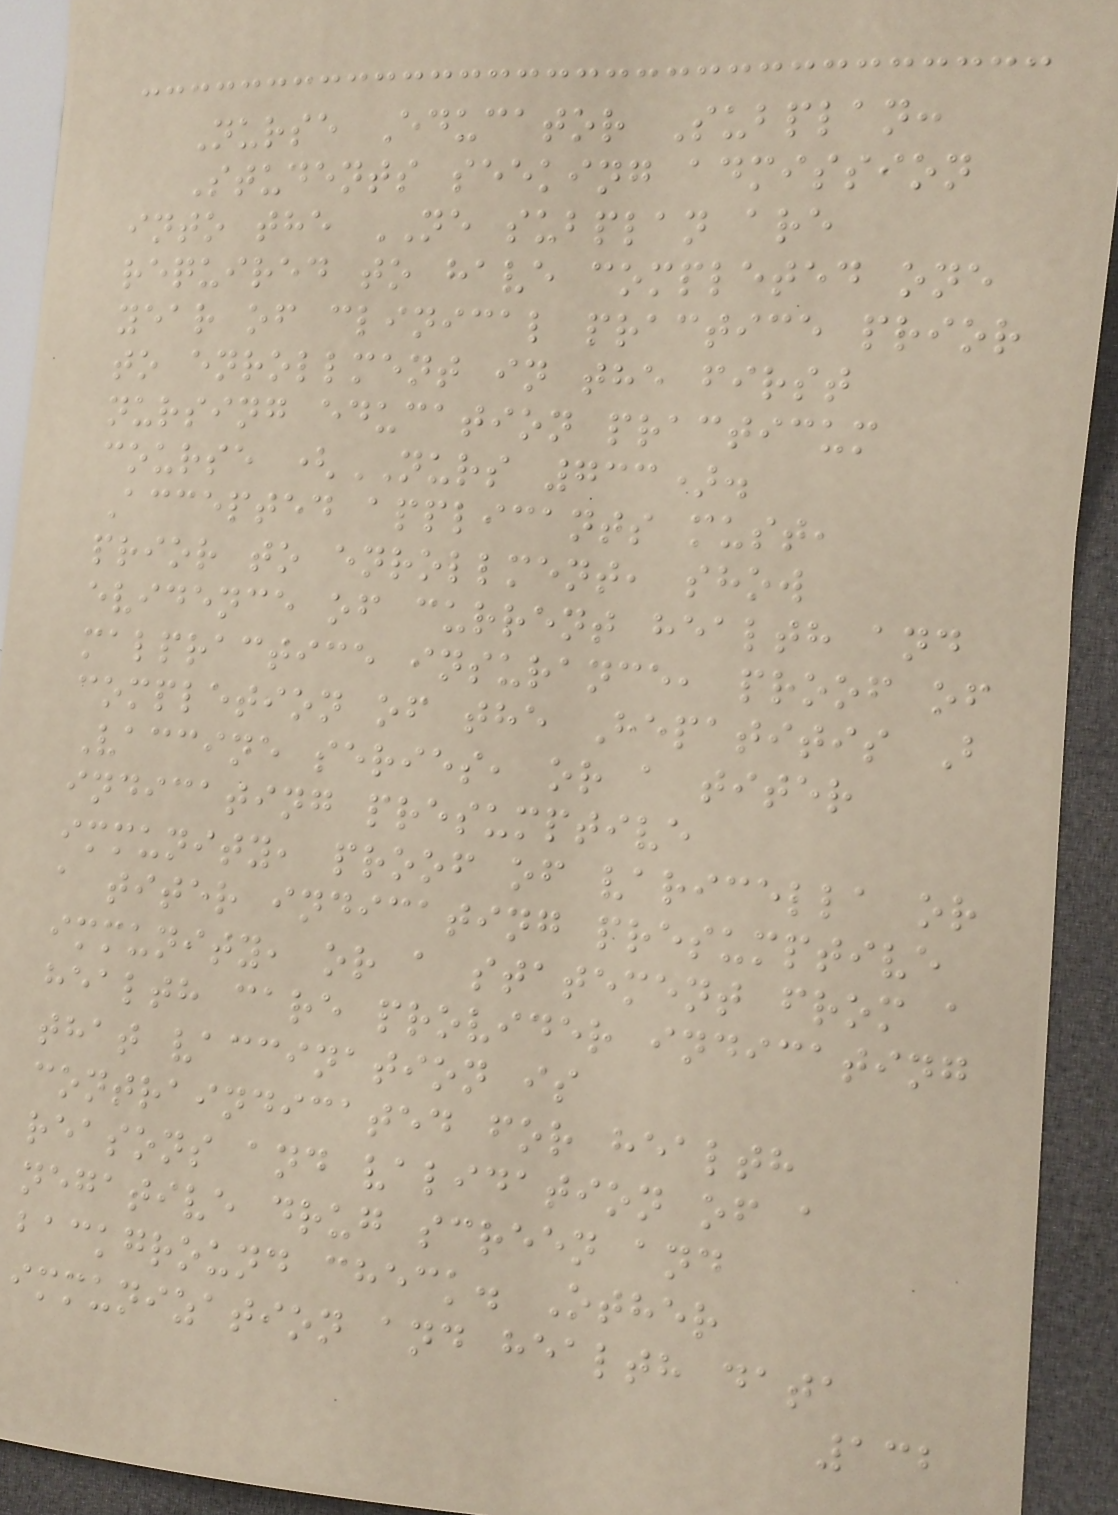Nurse Educator Subplan:
Students seeking admission
into the NE subplan are
required to have completed one
year of clinical practice prior
to enrollment in the first
nursing education practicum
course (NURS 733).
Accepted applicants must,
prior to enrollment, show
evidence of current health and
malpractice insurance, proof of
completion of the Hepatitis B
Vaccine series, or a titer
indicating presumptive
immunity, proof of varicella or
a titer indicating presumptive
immunity, or a statement from a
health care provider indicating
that vaccination is
contraindicated for health
reasons and validation of a
negative drug screen and
background check. Other
immunization and health data
132
